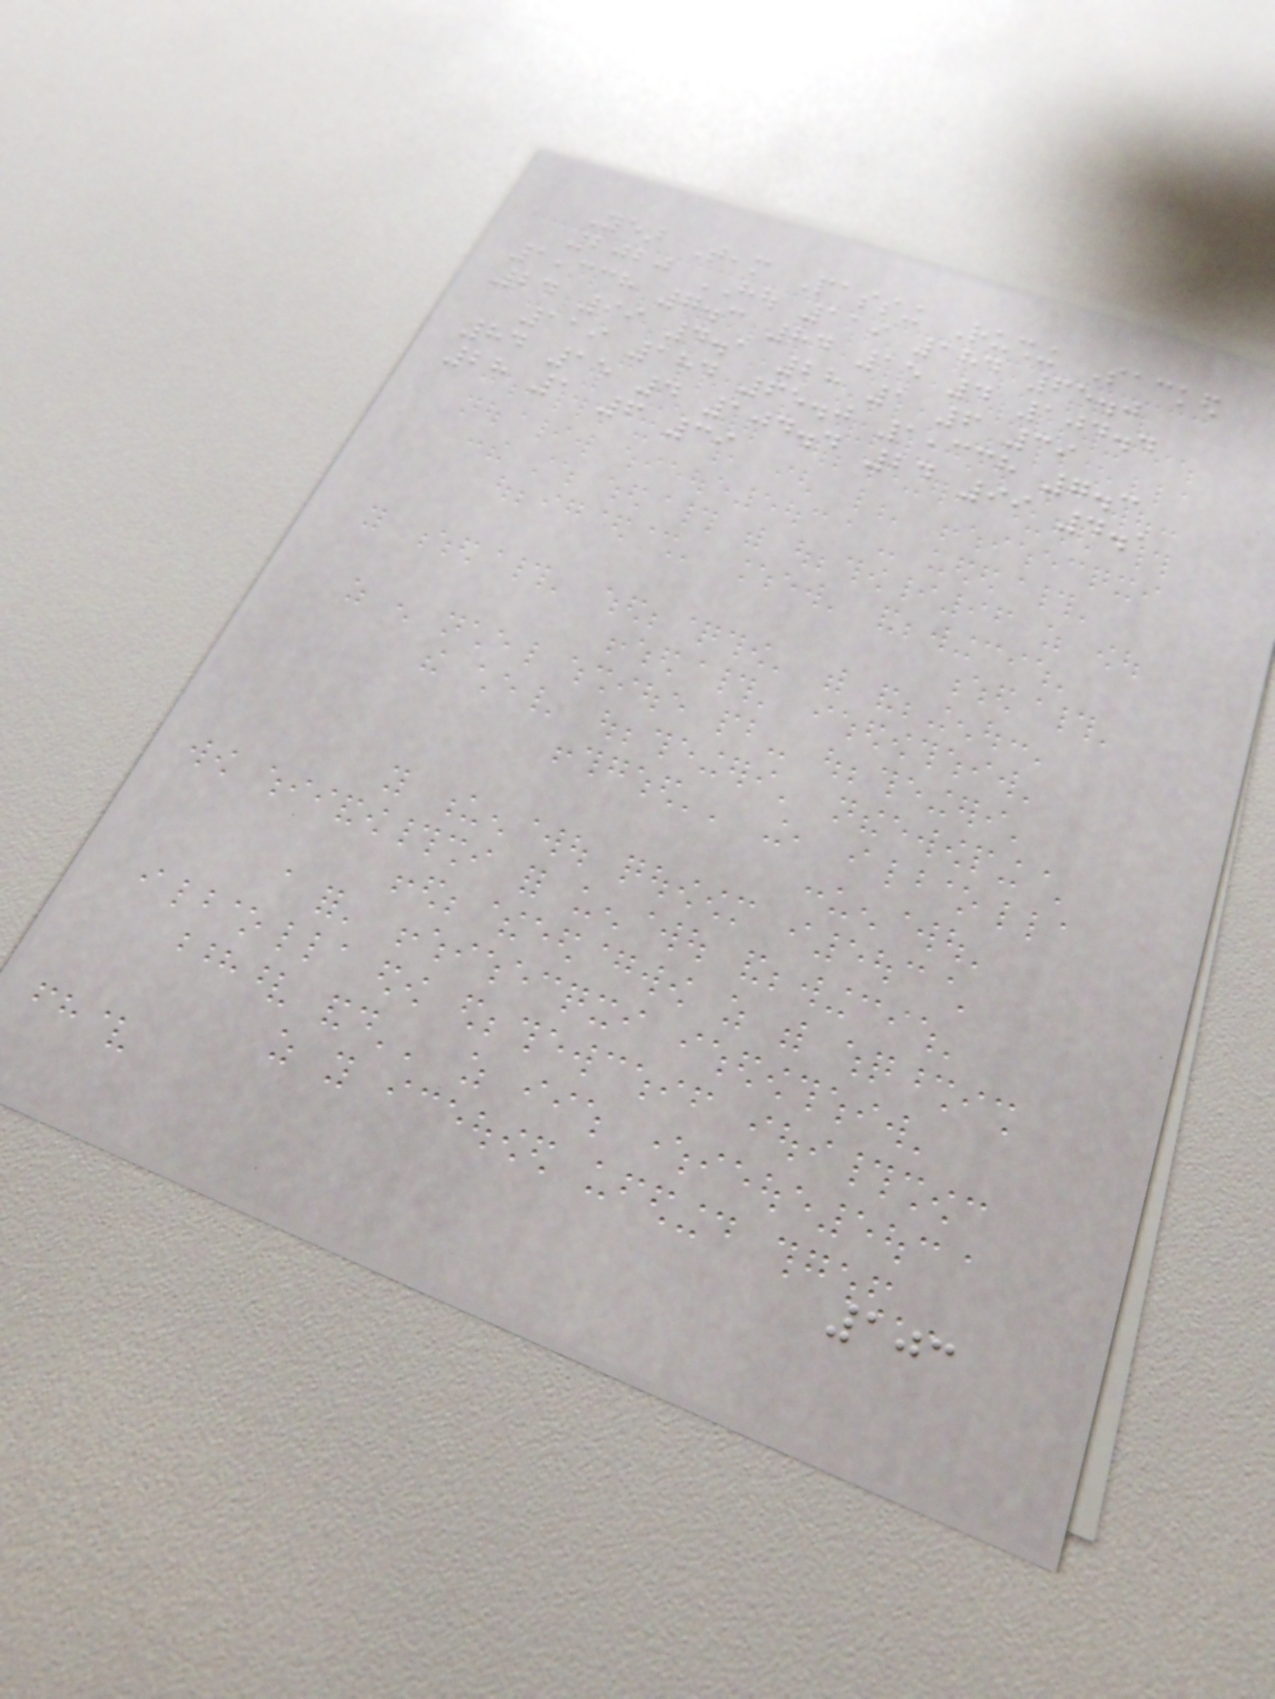Year Team Passing Rushing Sacked
2020 HOU 119 184 65.0
1,338 7.3 84 15 4 104.4
24 99 4.1 28 1 6 39
119 184 65.0 1,338 7.3
84 15 4 104.4 24 99 4.1
28 1 6 39
103
